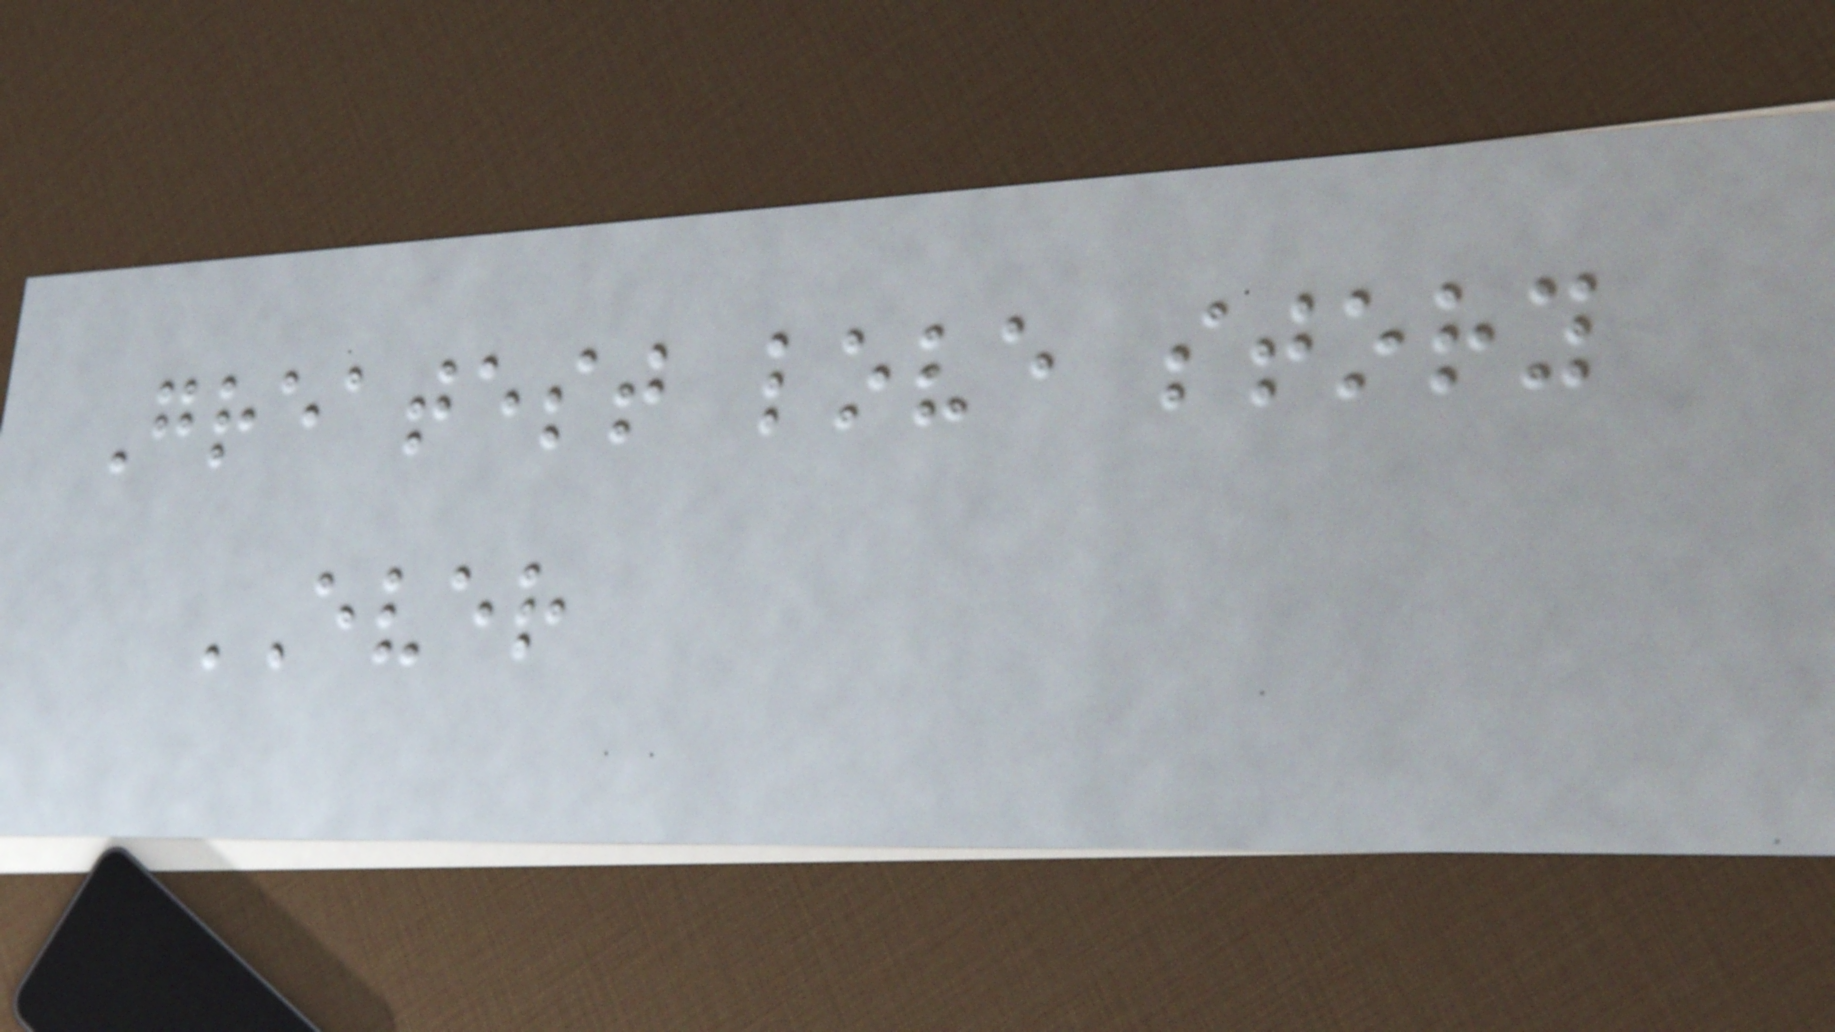Greatest love story
EVER
